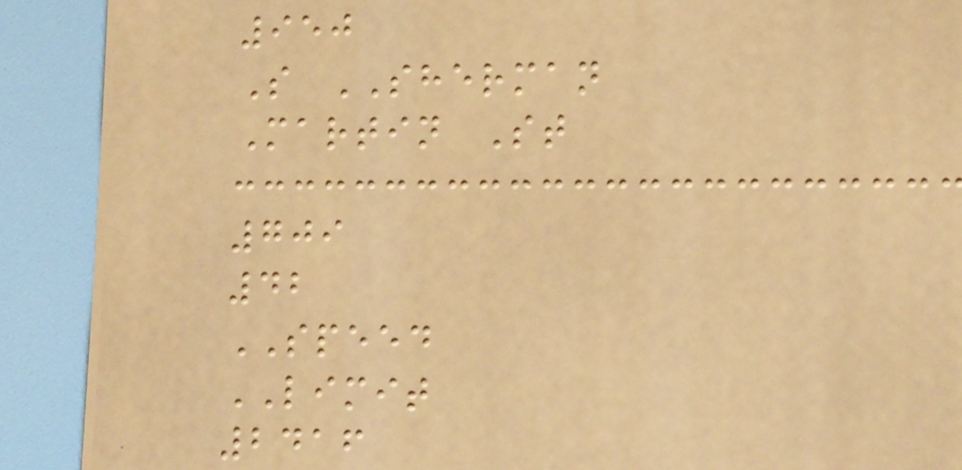950
S SHERMAN
Martin St
709
42
SPEED
LIMIT
2416
